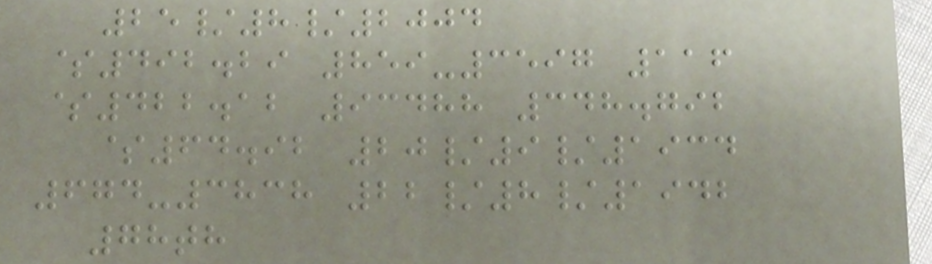25/8/2004
$492.29 859-3597 116
$422.12 93488 348.792
$64.92 20/9/1934
674-3838 22/8/1942
78th
